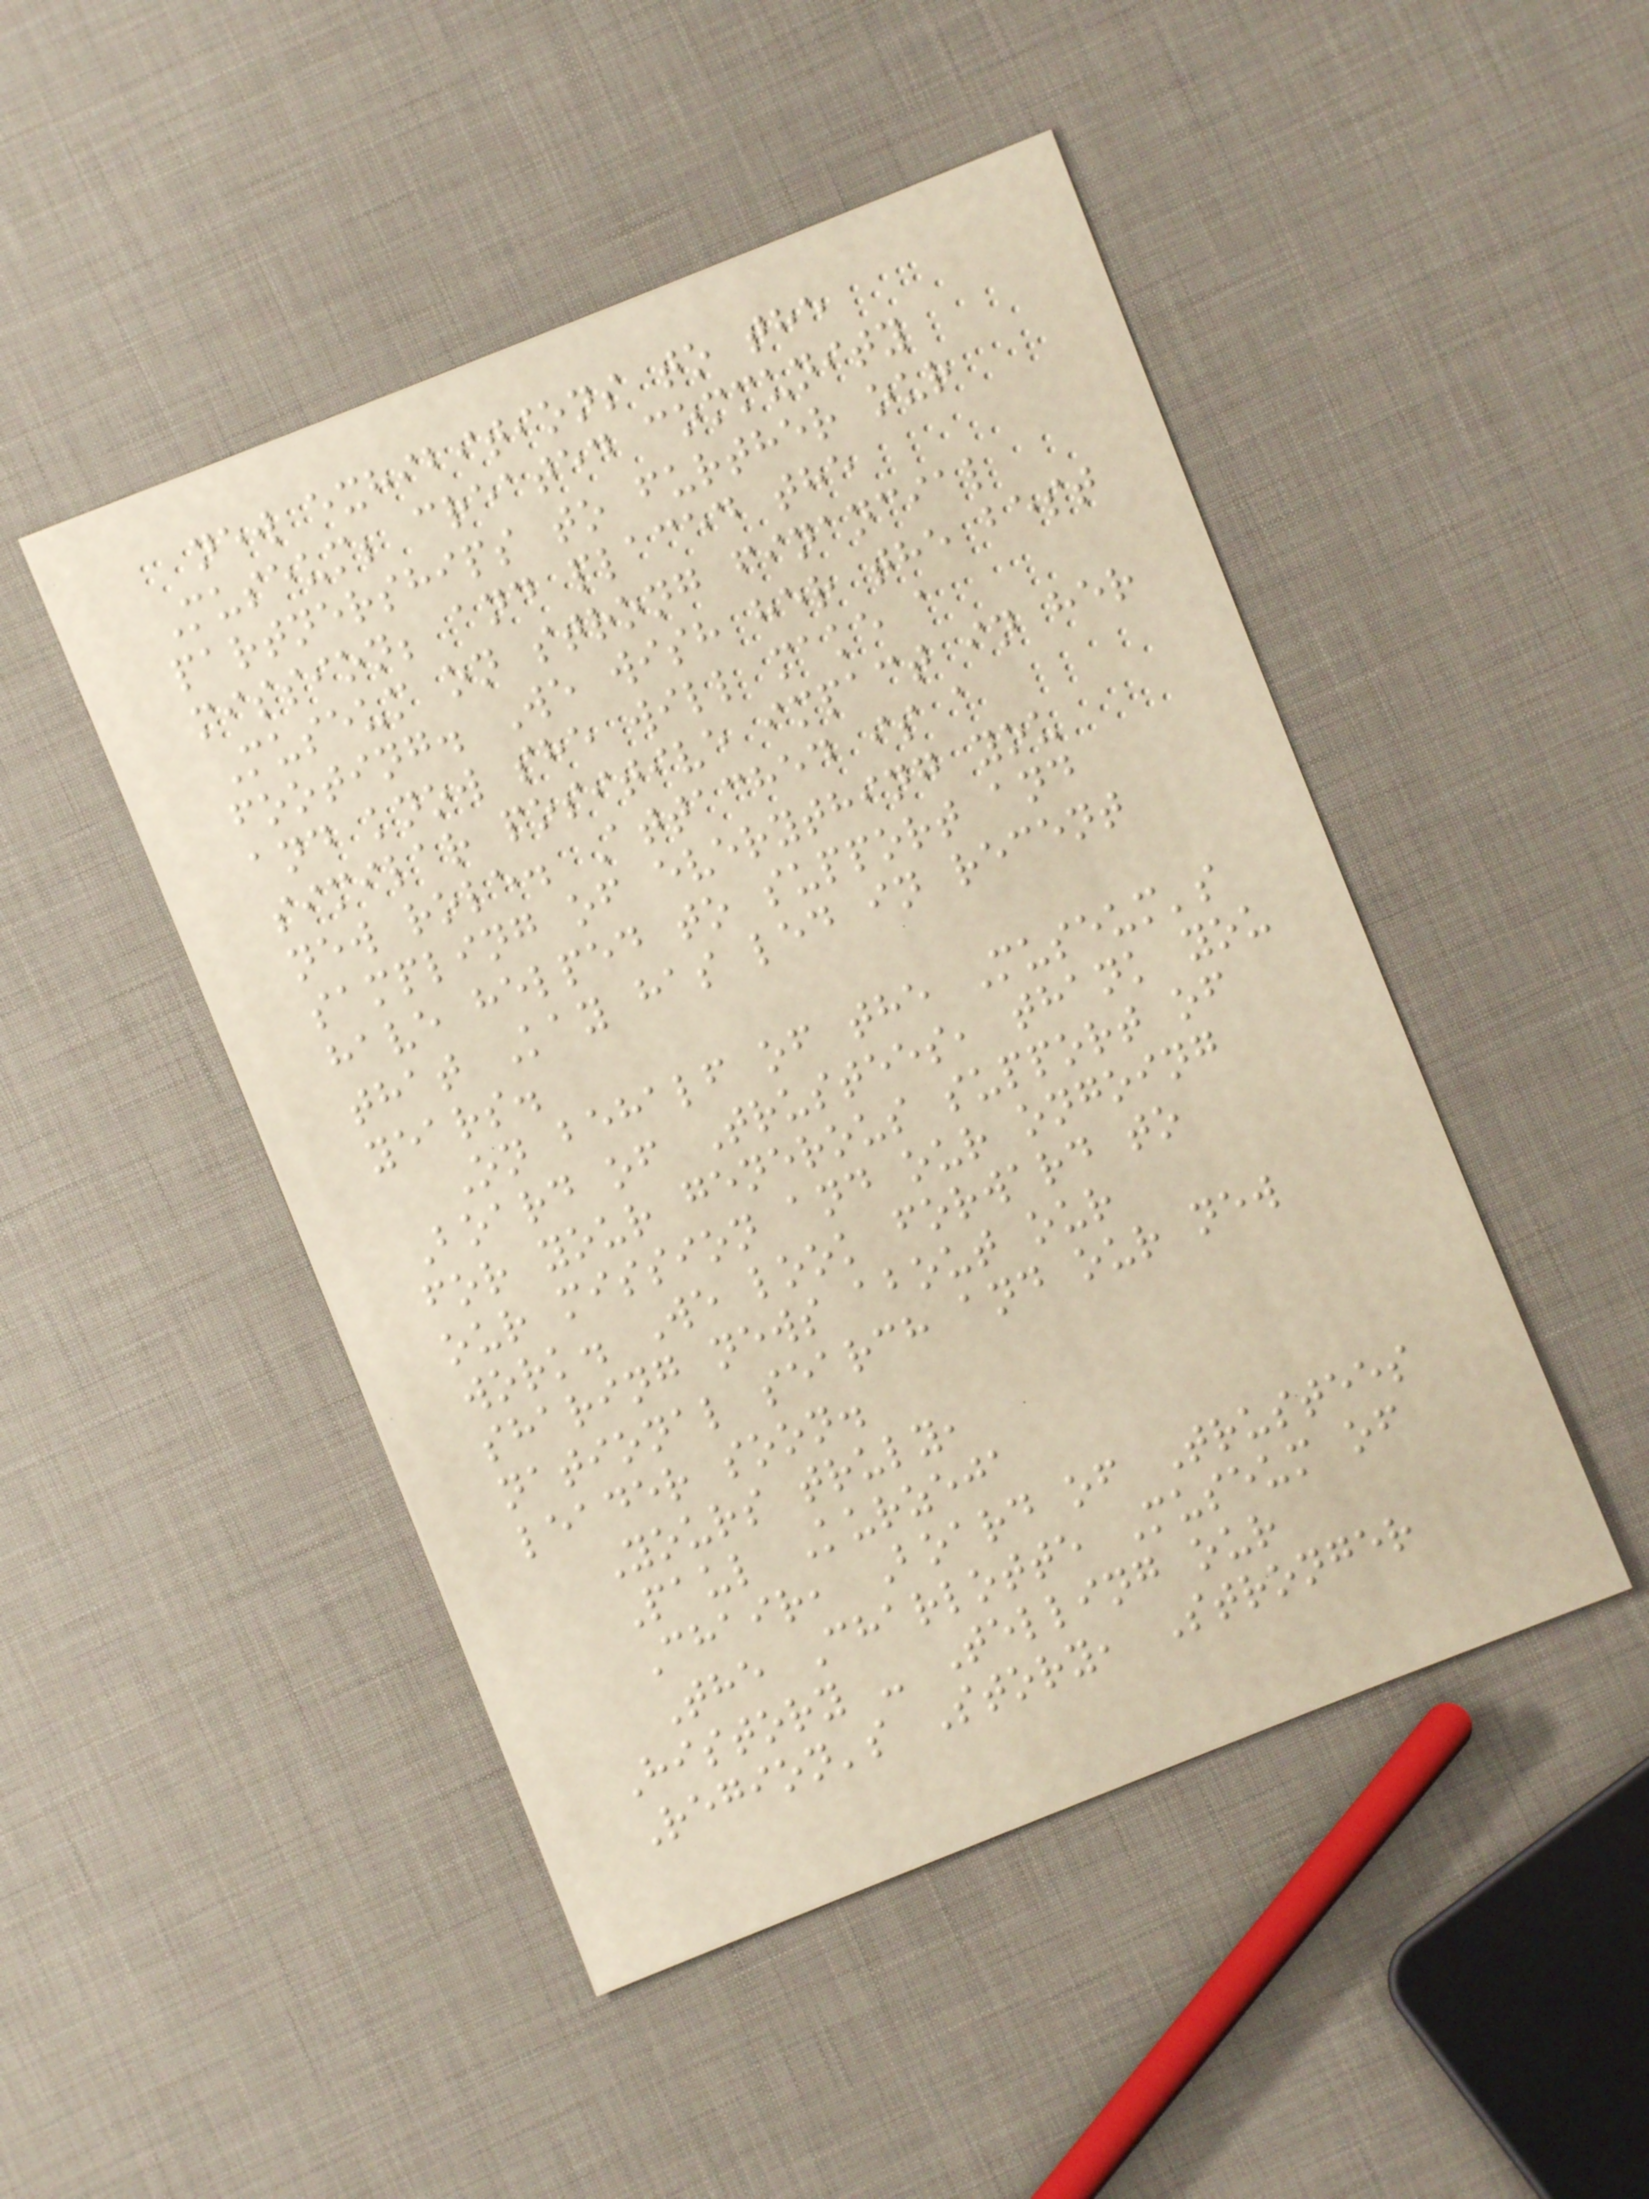new exhibitions to the
Museum; created community
partnerships to further our
mission; and placed the
Museum on strong financial
footing. We wish her the best
and know she will make a
similar positive impact in her
new role. Attached is a
sampling of everything you
have helped to support and
that Kay has led in recent
years.
On behalf of the Museum's
Board of Trustees, thank you
for your generous support of
our mission and our ongoing
work. We look forward to
sharing news about our
national search and our new
leader soon.
Yours truly,
Paul Kurzeja
Chair, Board of Trustees
The Charlotte Museum of
History - Telling our
Region's Story, Stronger
